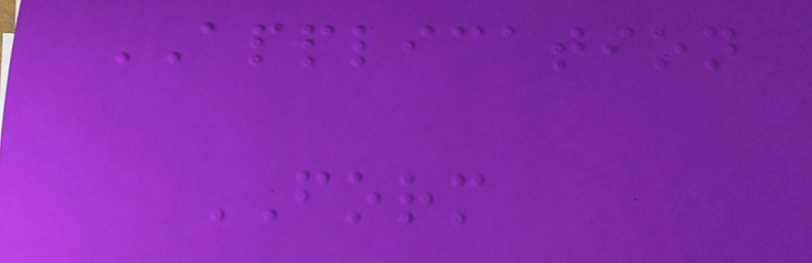APPLICATION
FORM
